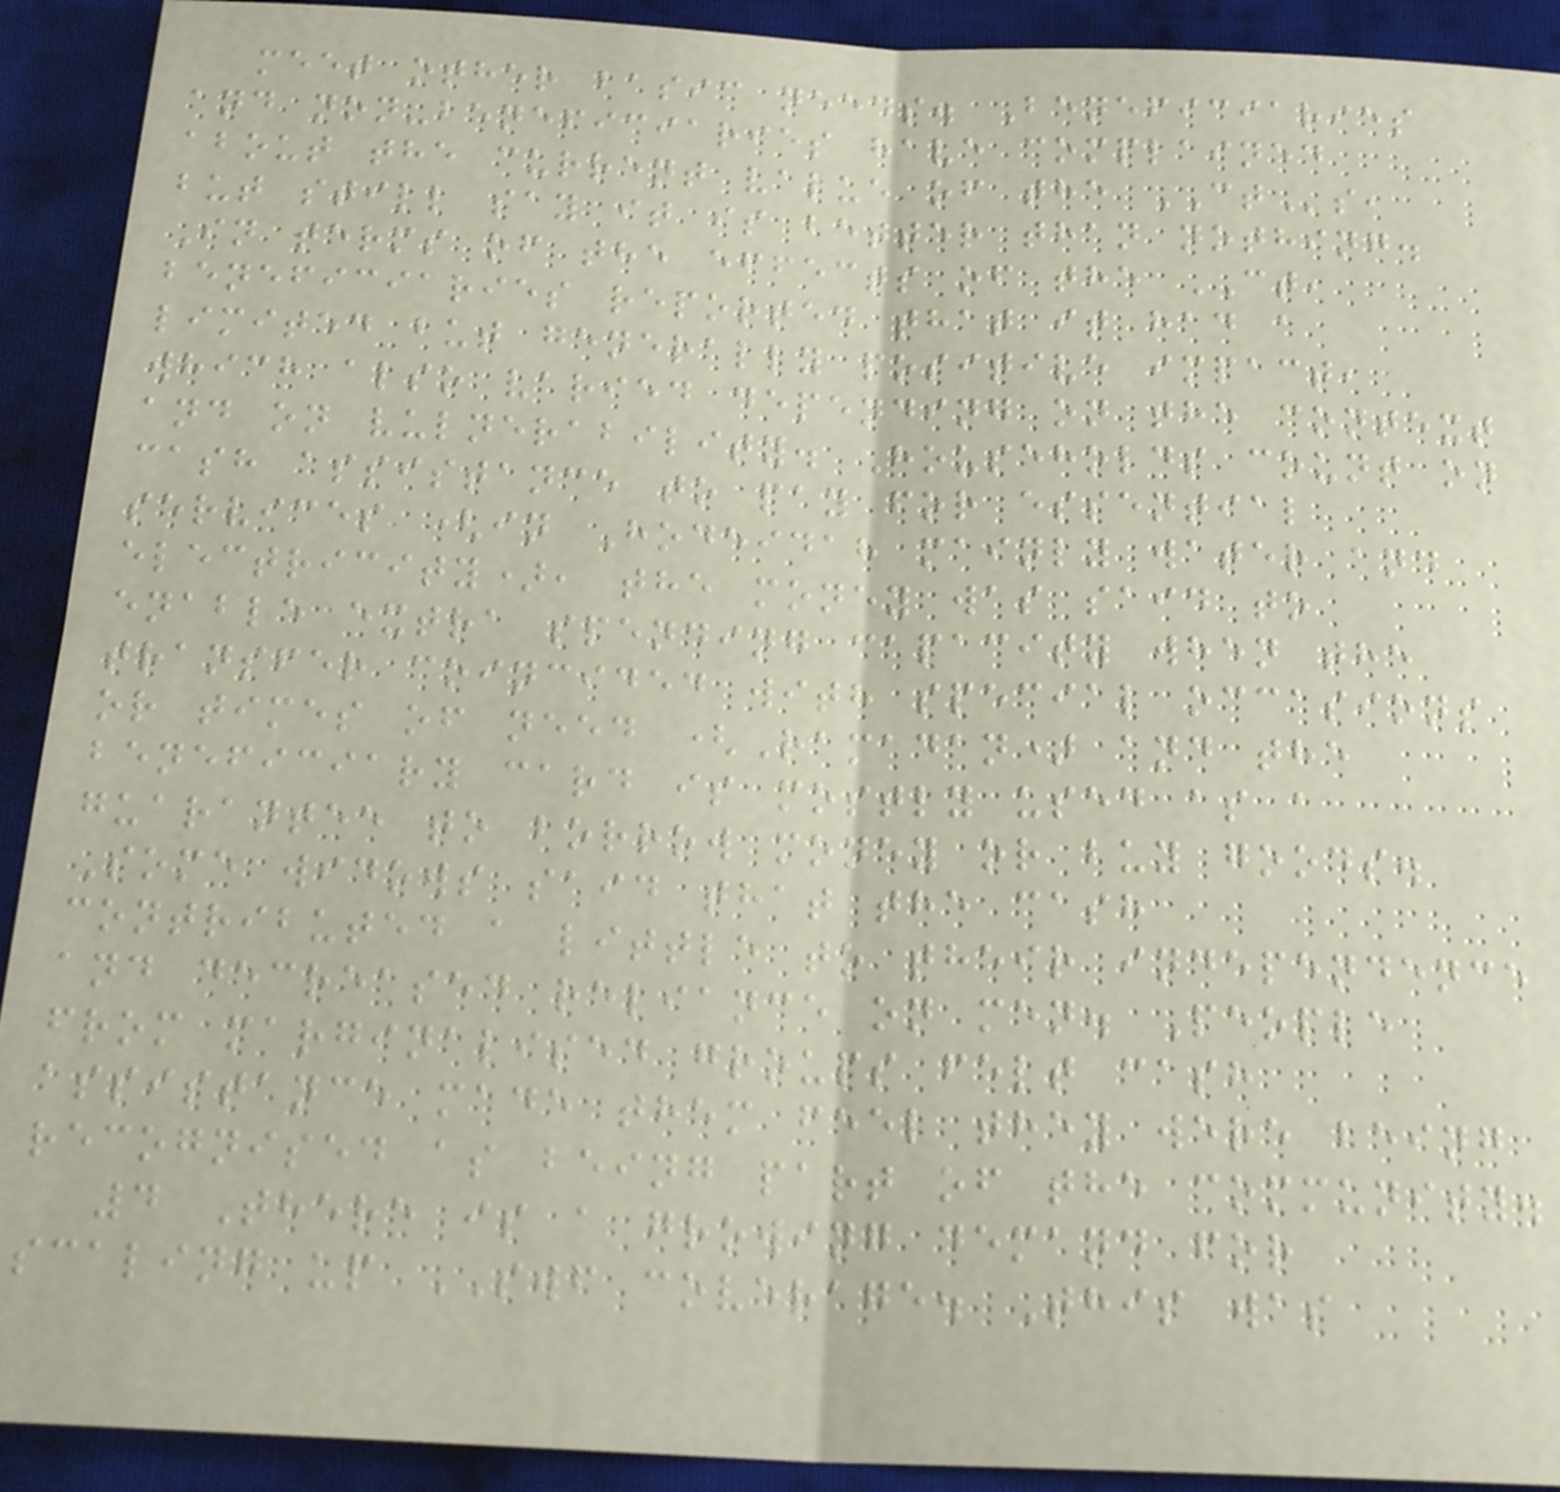meet other basic needs. Beneficiaries
and non-beneficiaries have complained
about the current value of the CTs,
but still say it is better than nothing.
In terms of the effects of the CT,
beneficiaries reported that it had a
limited but generally positive impact,
which also varied depending on the context
and on vulnerability. Households count on
cash assistance to pay for essential
services (in Hodeidah mainly water and
electricity), the money was said to
enable extra spending capacity when the
transfer coincided with special occasions
or times of need (Ramadan) and the
beneficiary card is mostly used as a
guarantee to borrow money or buy goods.
Some widows said that the cash
contributed a little to their independence
and decreased reliance on men. People
from marginalised groups felt cash
assistance made them feel they were being
recognised as being part of the community.
4 There is a growing demand for
scaling up SWF coverage. This was
